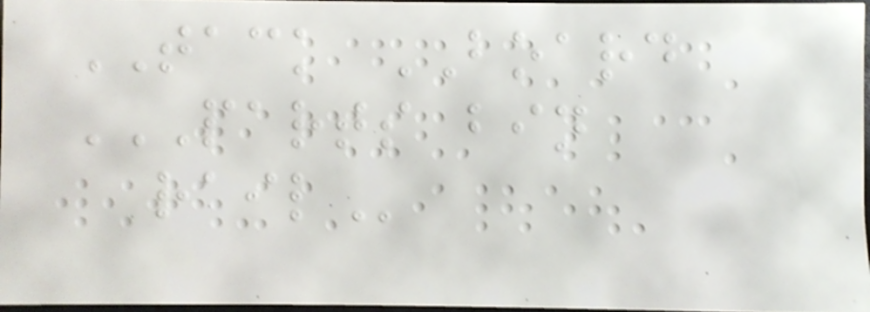TACK BOARD
PARTS BIN
RAIL
